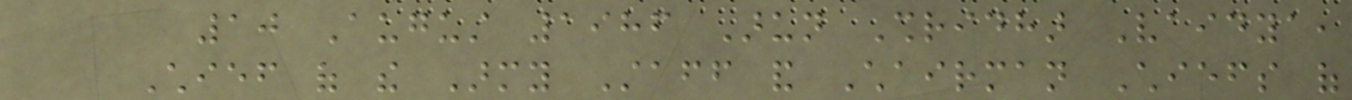10 August 1986 Arun Shridhar Vaidya,
Chief of the Army Staff and Chairman Chiefs of
